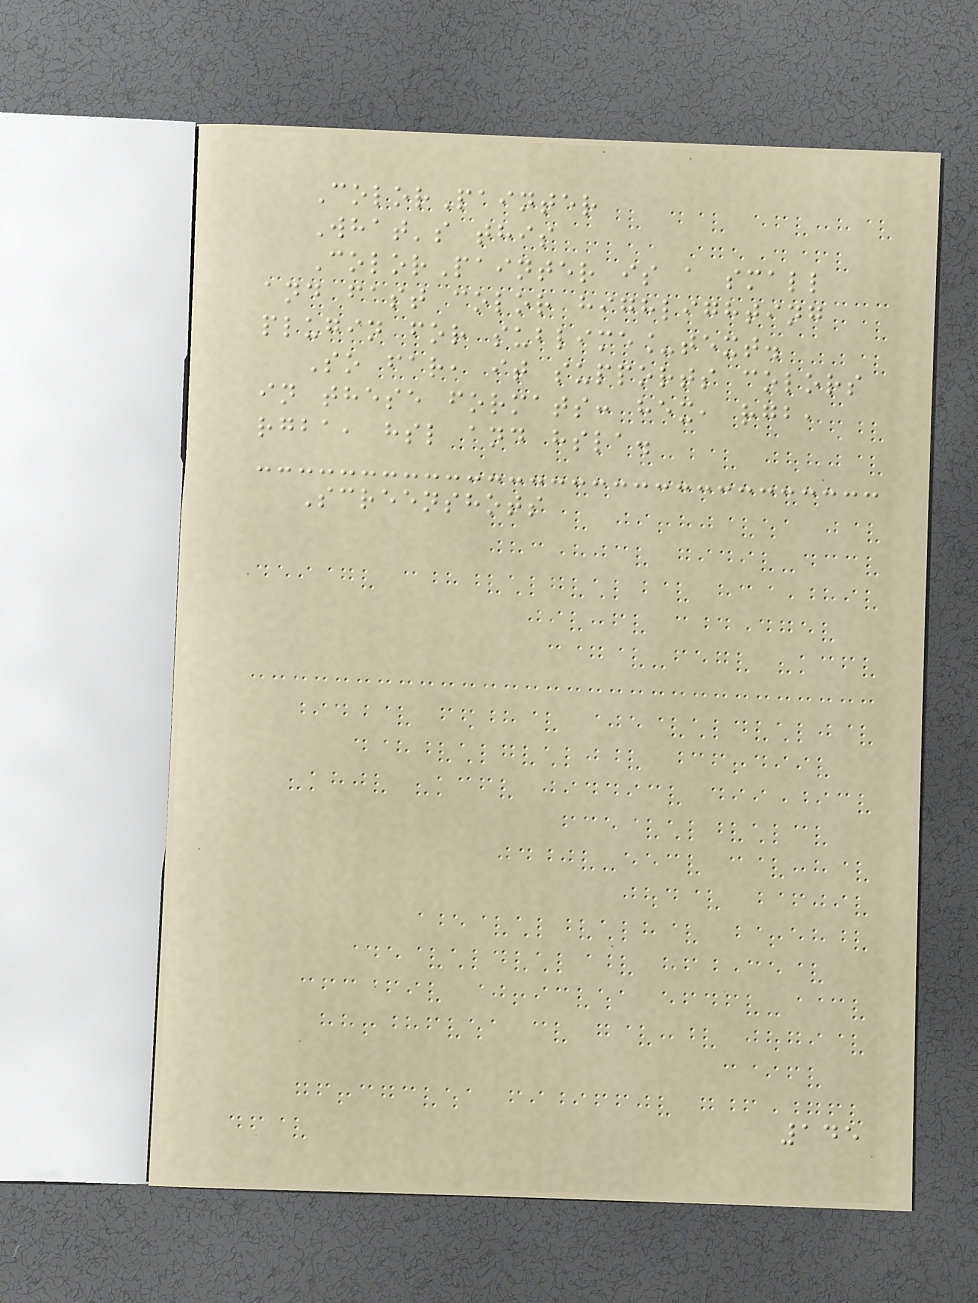ColorPainter
What's this
ColorPainter is a small
and fast color highlighting
plugin for sublime_text.
So far, it supports colors
in these formats: hex, rgb,
rgba, hsl and hsla.
Screenshots
145
